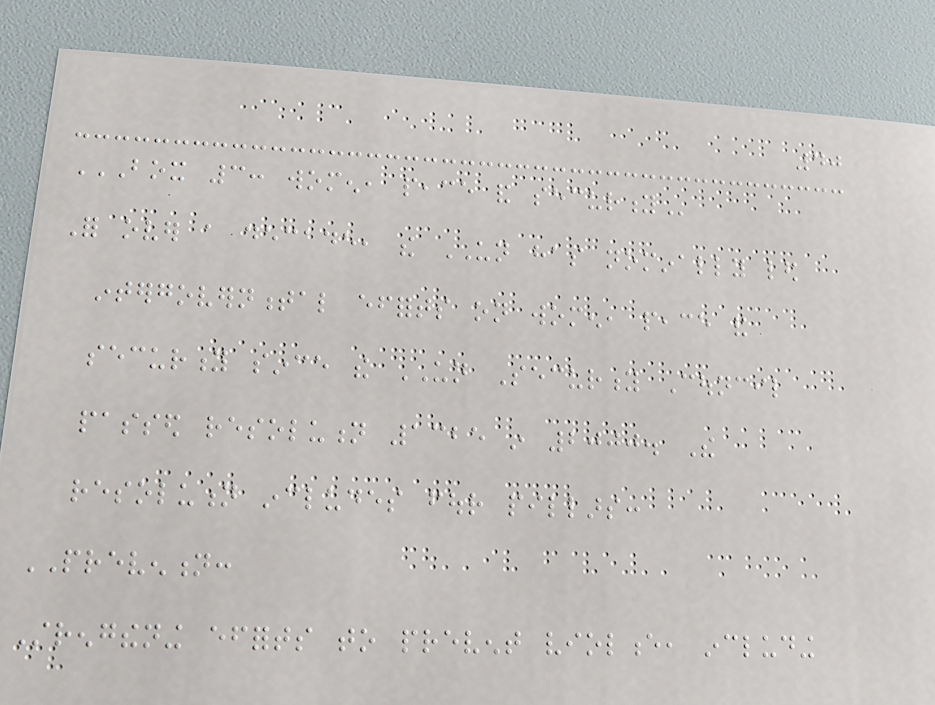40
BOX 3: WOMEN, PEACE AND SECURITY
For over a decade, the UN has nominally led
intergovernmental efforts on women, peace and
security since the UN Security Council
passed resolution 1325 in 2000. The
resolution includes four pillars:
PREVENTION:
Strengthening efforts to prevent violence, including
